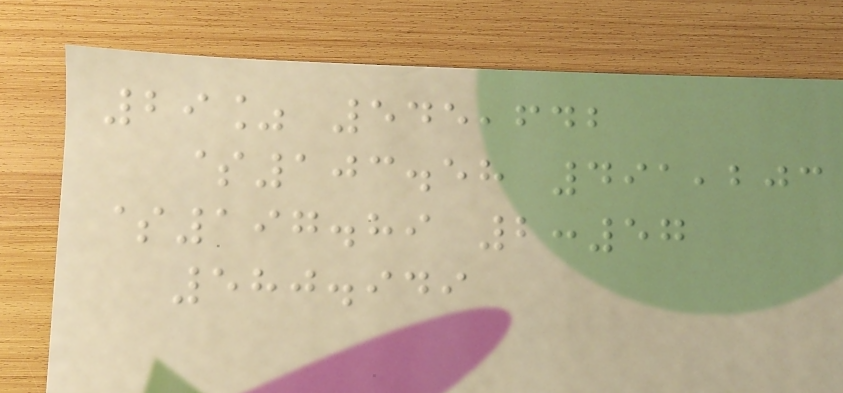29% 545,642
$103.58 491,203
$197.89 2:57
580.949
